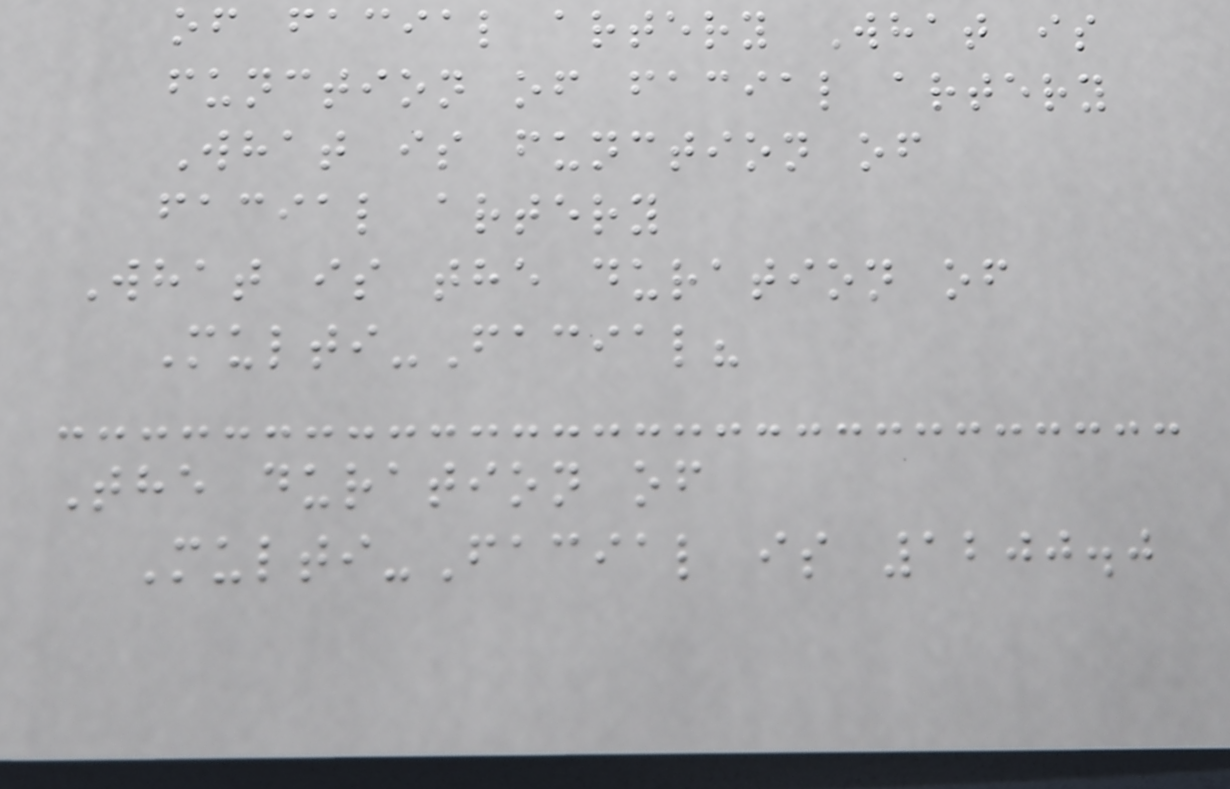of facial artery What is
function of facial artery
What is function of
facial artery
What is the duration of
Multi-Facial?
The duration of
Multi-Facial is 1200.0
